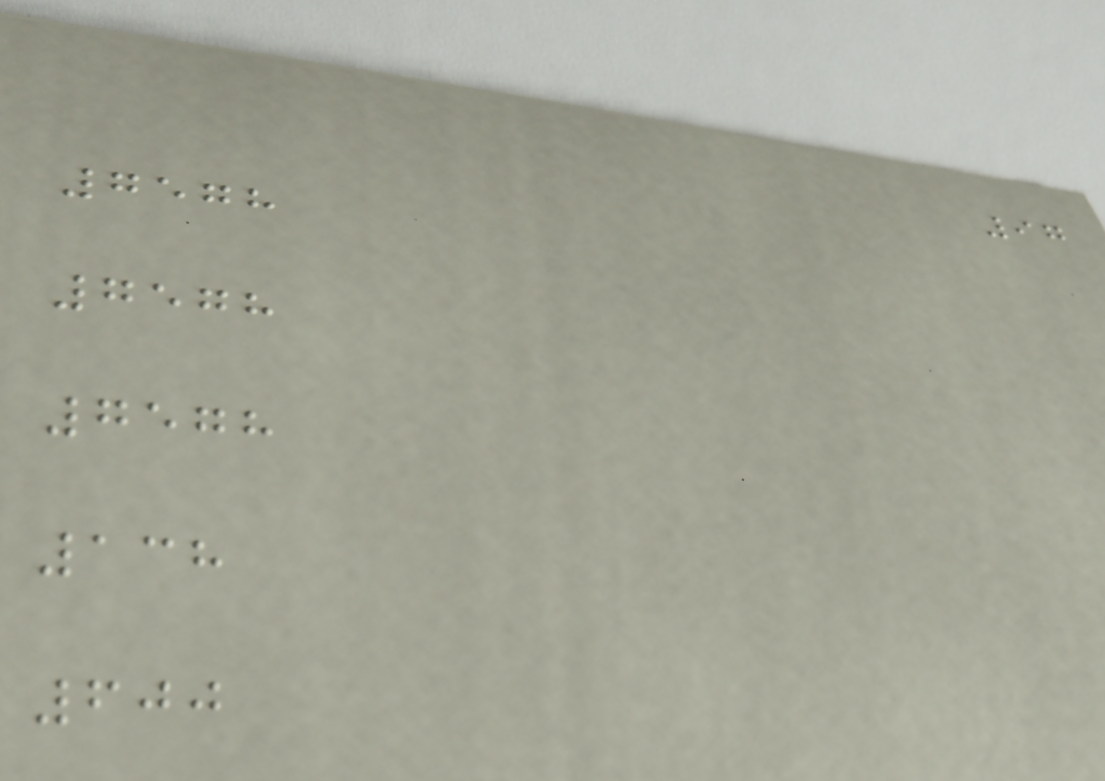97
7578
7578
7578
138
600
